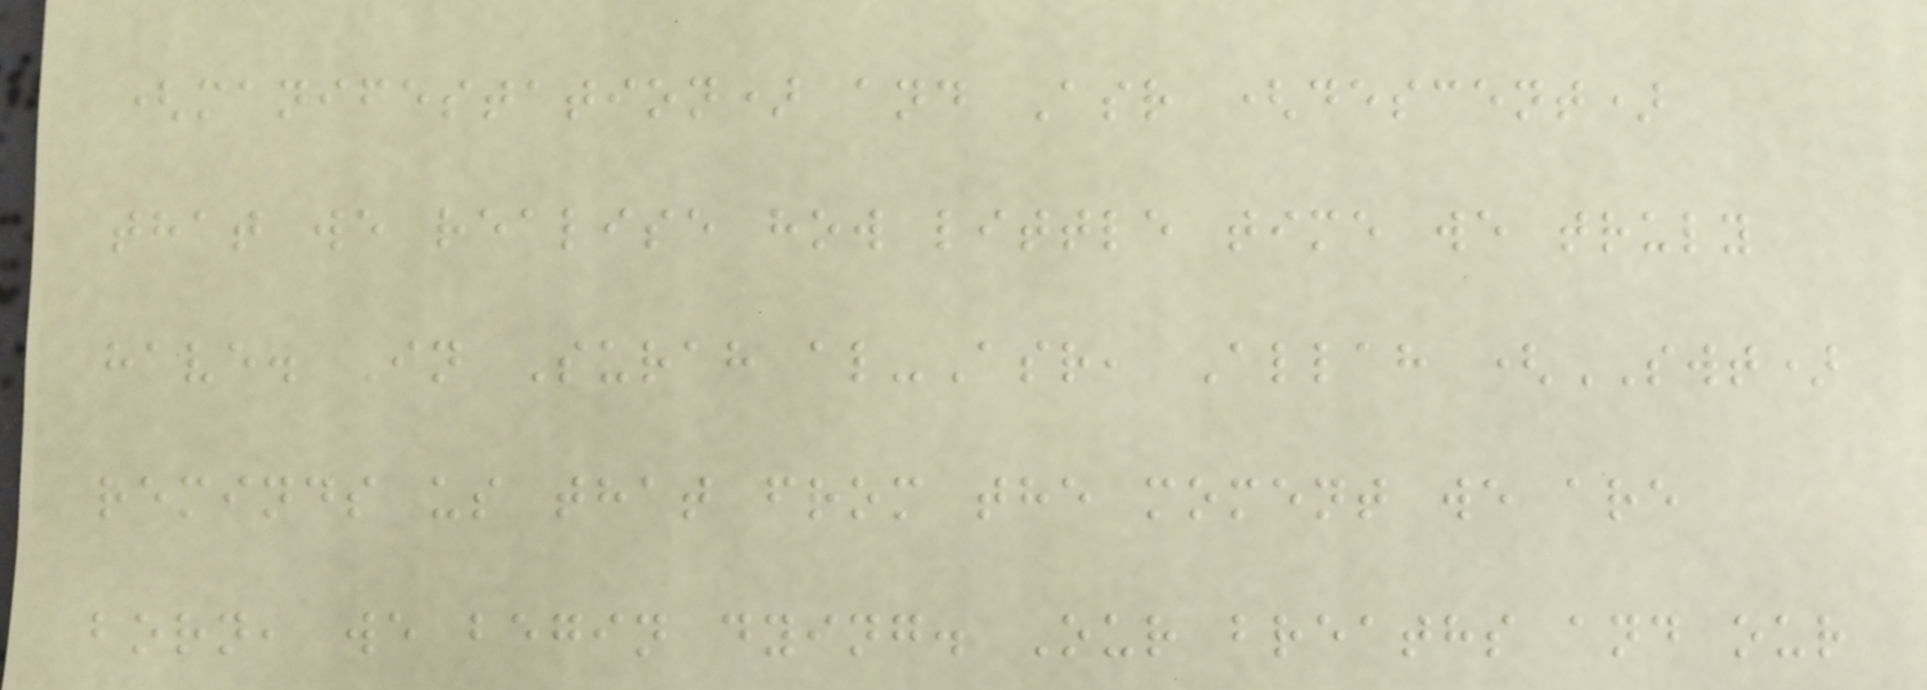(manifestation) and Asr (descent)
that we realise how little time we truly
have. In Surah al-Asr, Allah (SWT)
reminds us that from the moment we are
born, we begin dying. Our breaths and our
